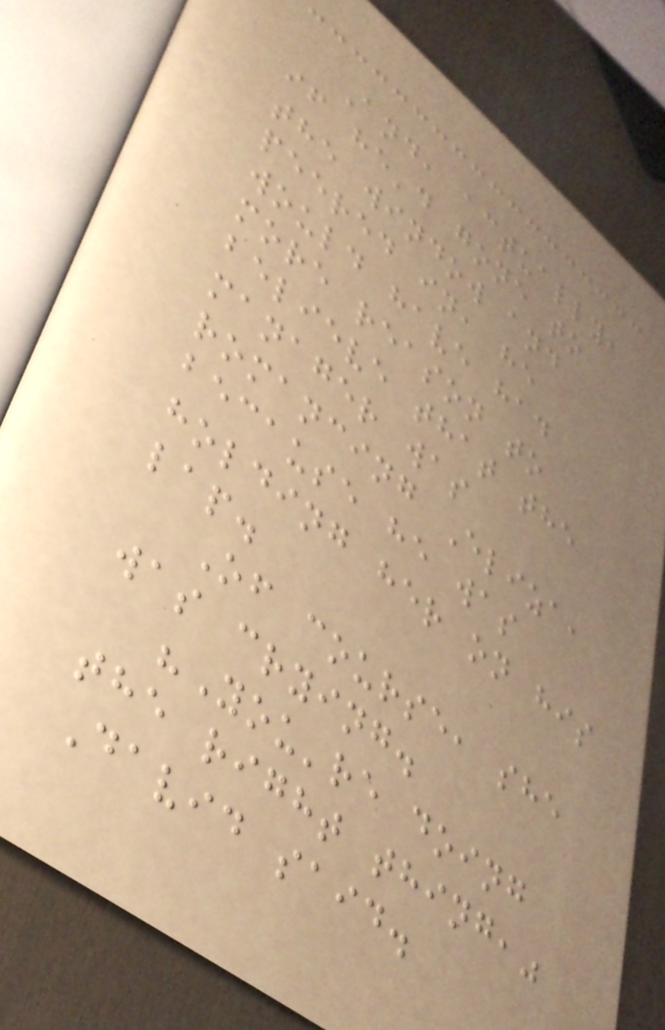And, actually,
if he'd gone to
the window and
peered in, he
would have had
more reason to
believe that the
manager was
romancing Eliza,
because he was
holding her on his
lap.
Of course, she
was crying.
"You're doing
the right thing,"
David said.
